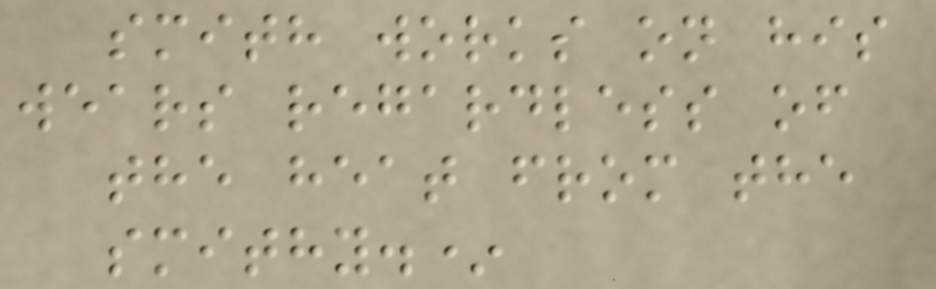smith works on his
wears regardless of
the heat from the
smithy.*
